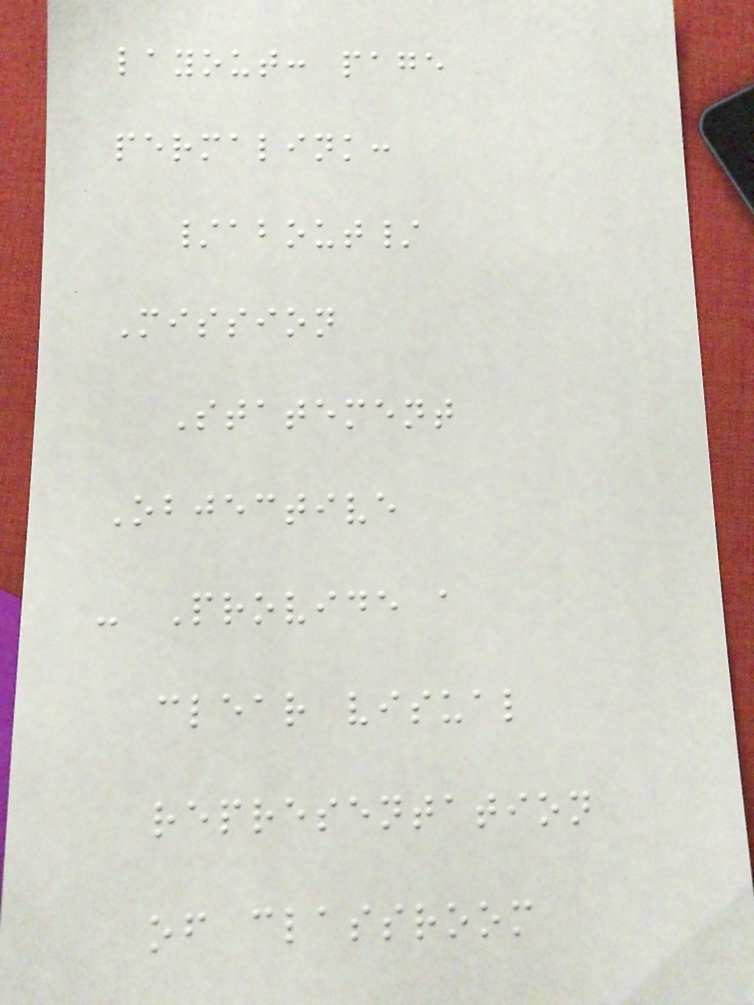layout: page
permalink:
/about/
Mission
Statement
Objective
- Provide a
clear visual
representation
of classroom
